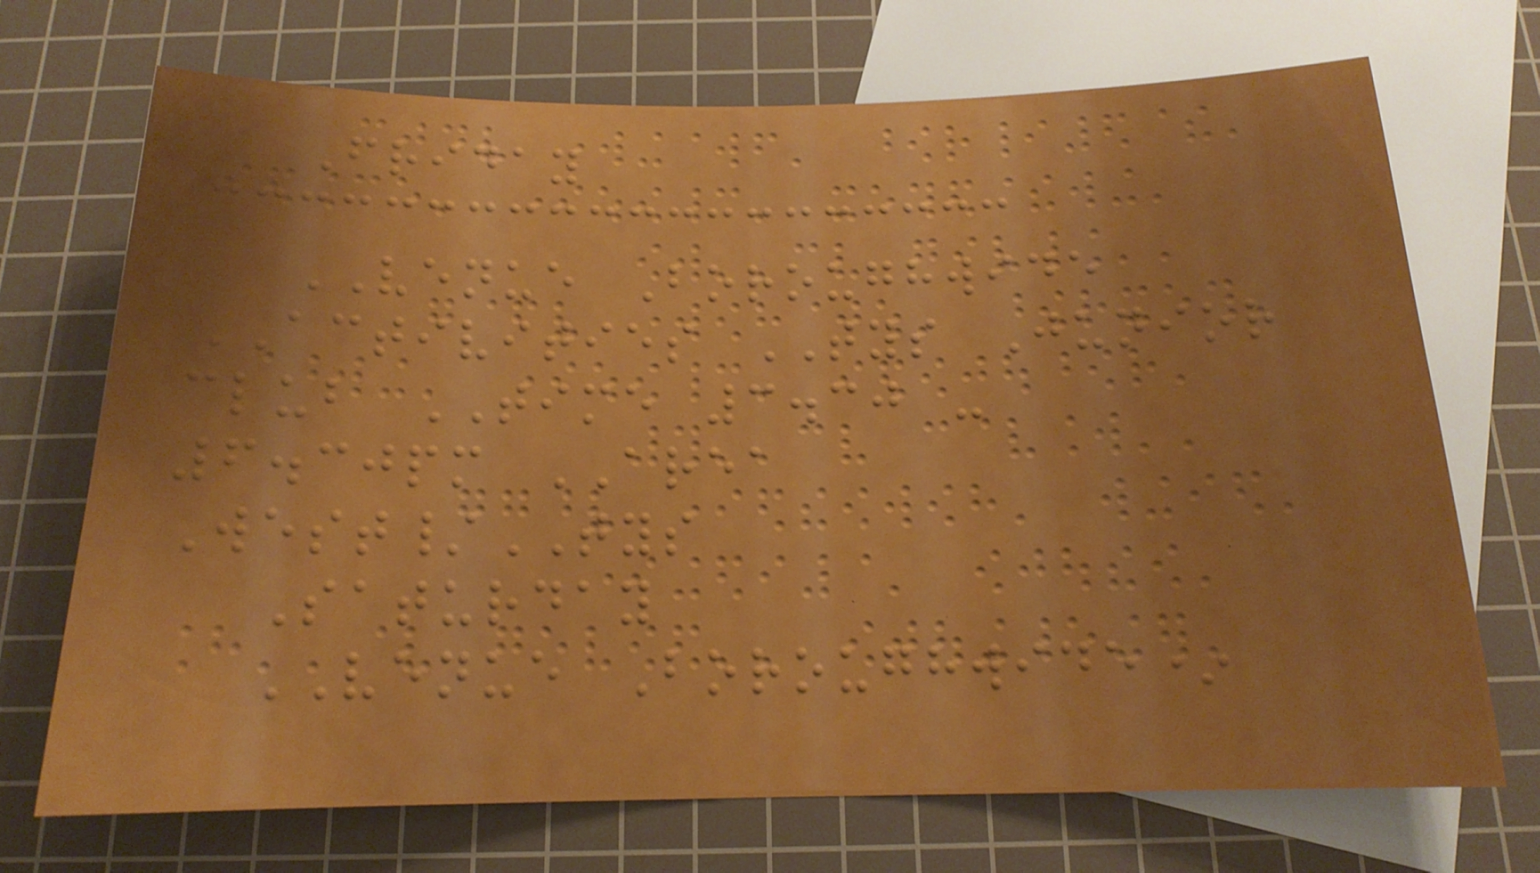Friday
VENUE Boroughwide
ACTIVITIES TYS Junior
club TIME 3.30 -
6.30pm AREA
West/TYS
Saturday
VENUE Boroughwide*
